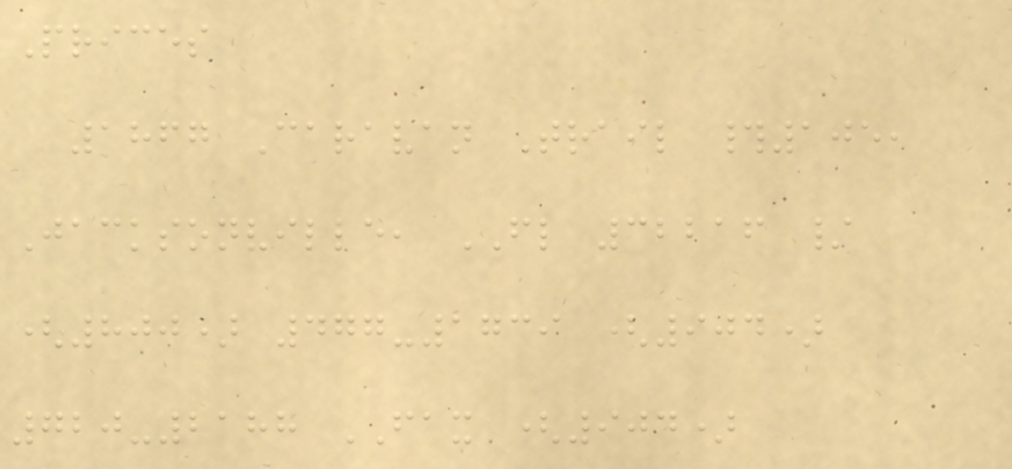Prices
1867 Caravan Trail #105,
Jacksonville, FL 32216 /
(800) 477-1739 (904)
720-2188 FAX (904)
